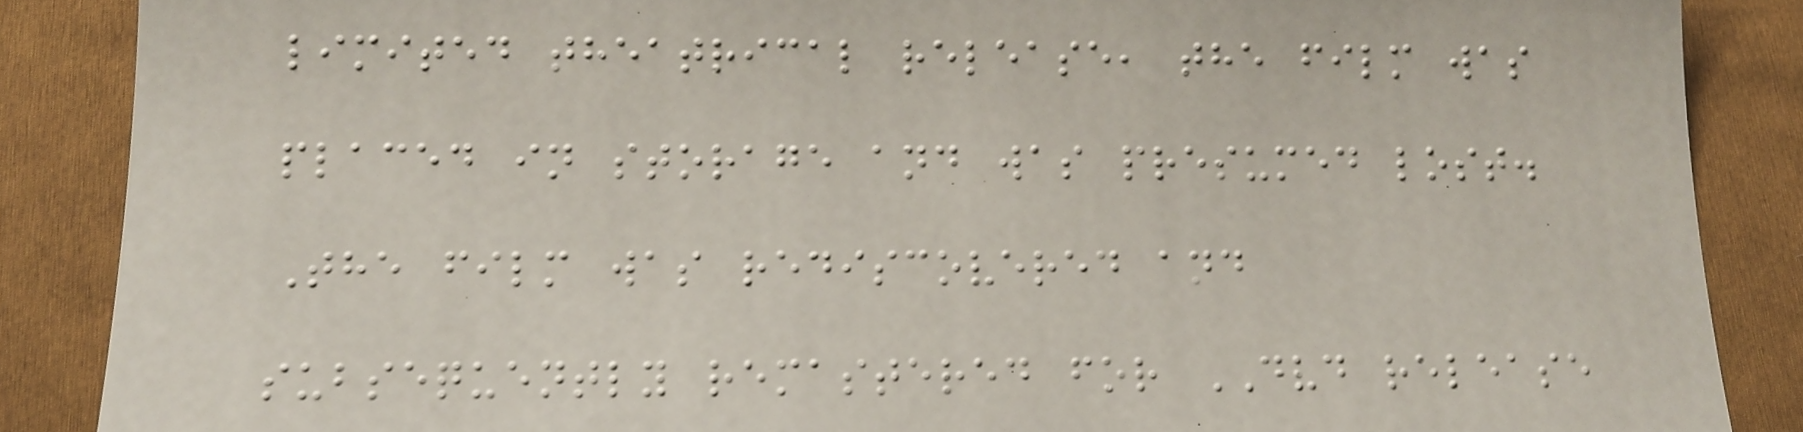limited theatrical release, the film was
placed in storage and was presumed lost.
The film was rediscovered and
subsequently remastered for DVD release
